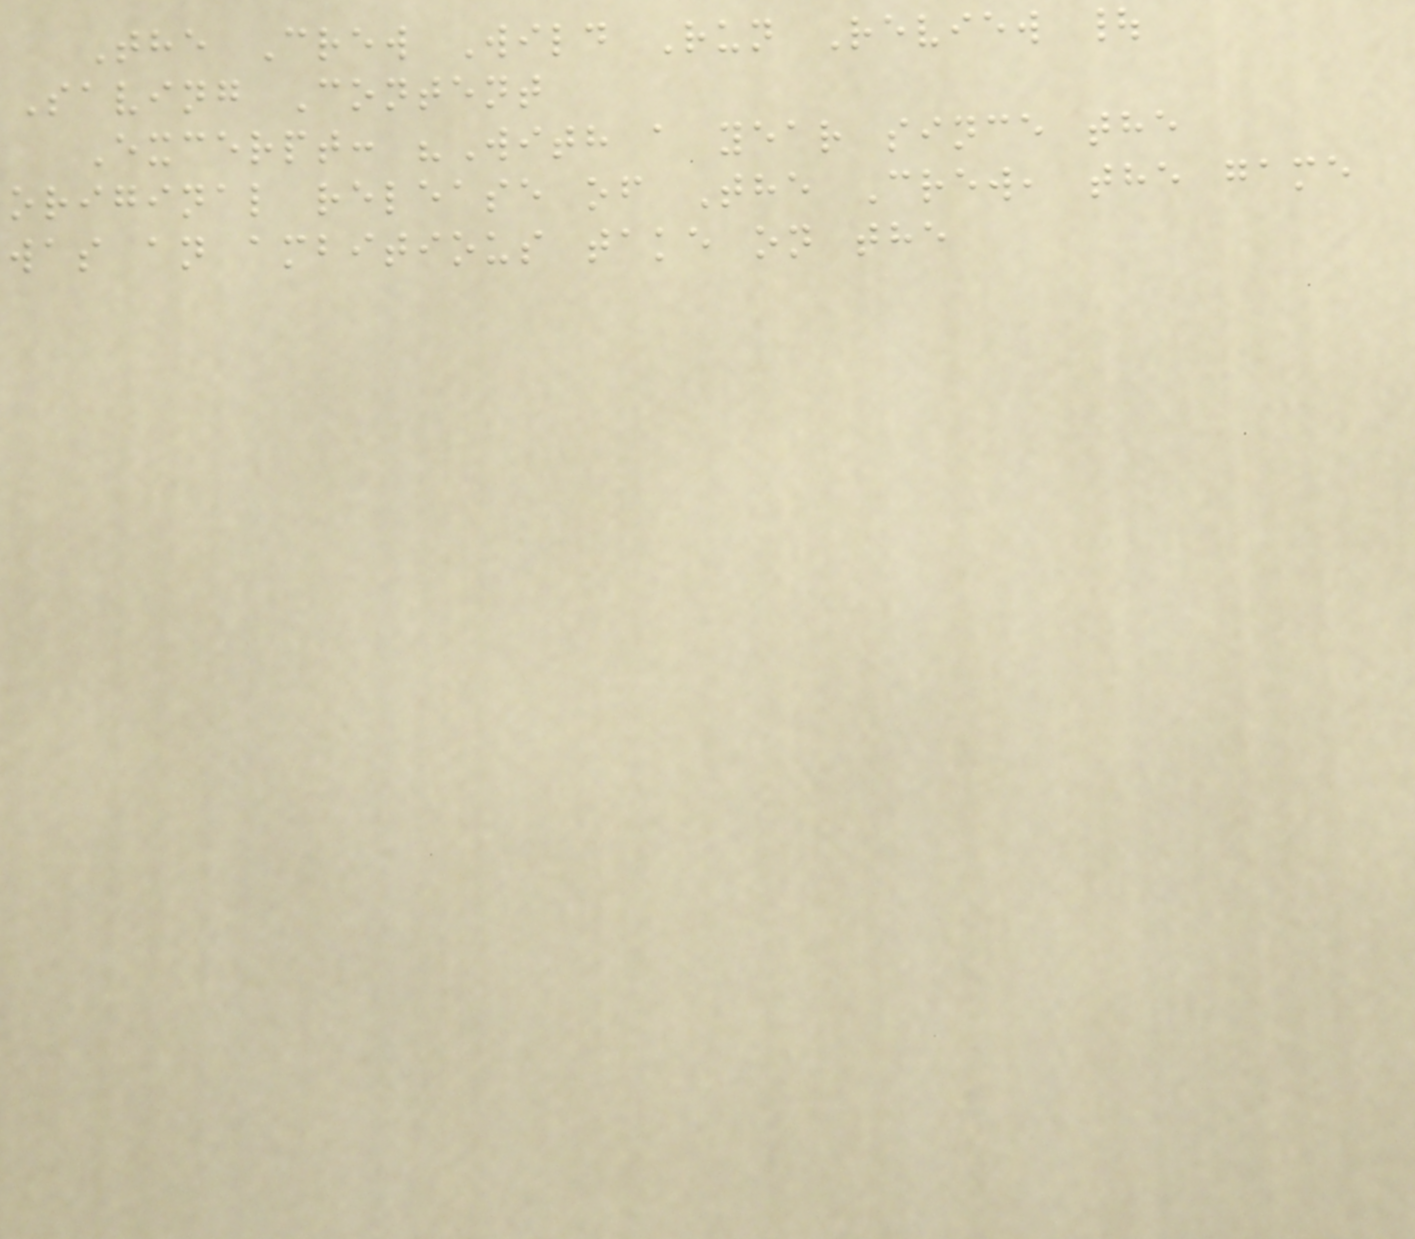The Crew Wild Run Review |
Saving Content
Excerpt: "With a year since the
original release of The Crew, the game
was an ambitious take on the
